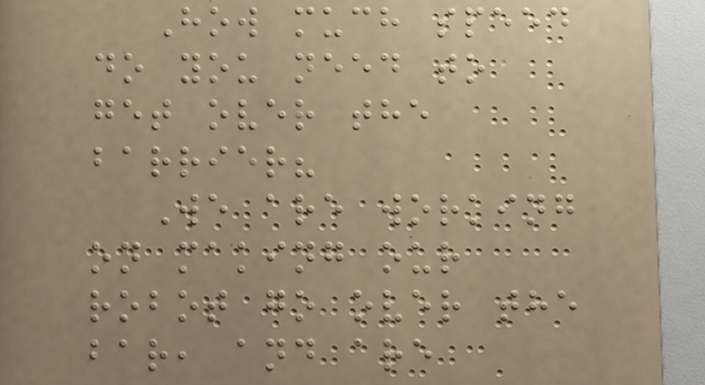How much speed
do you need to
get over the
barrier?
We are working
on making our
robot go over the
bar, and are
